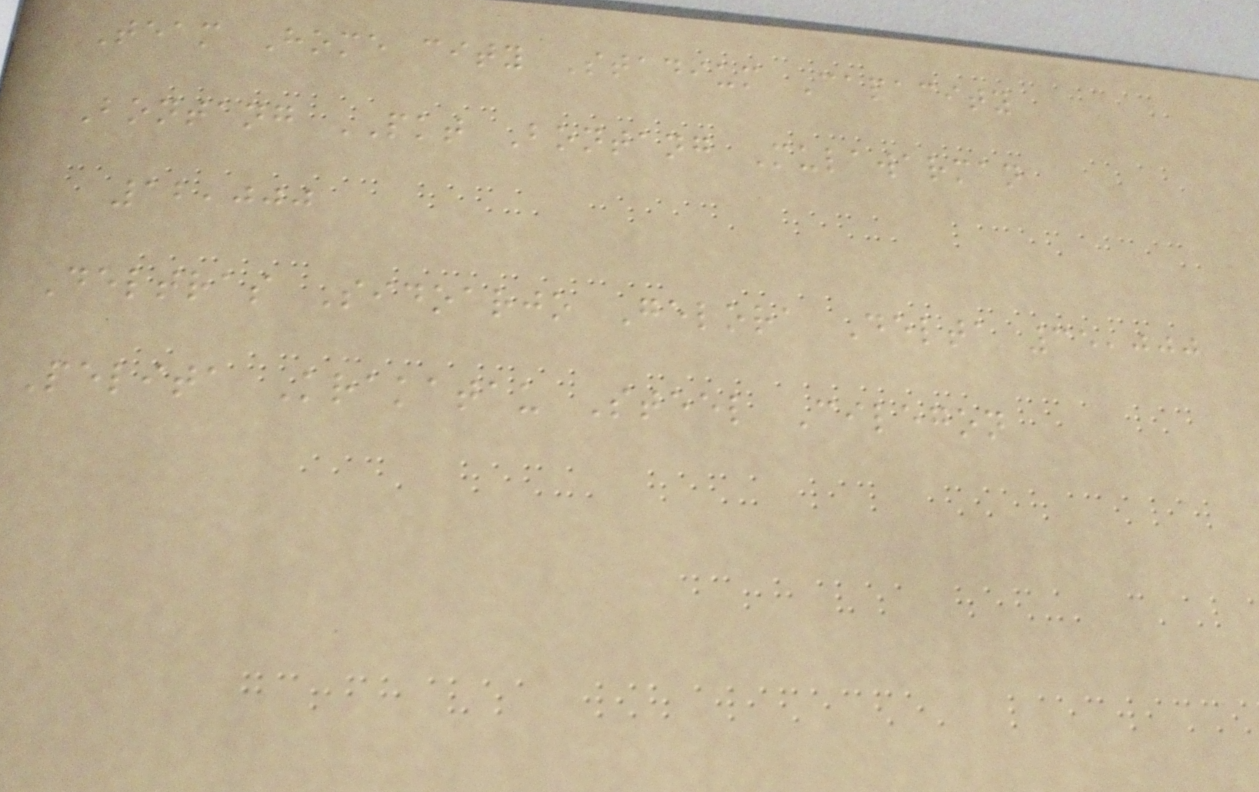Team Home city Stadium Capacity
Bontang PKT Bontang Mulawarman
12,000
Deltras Sidoarjo Gelora Delta 35,000
Pelita Krakatau Steel Cilegon
